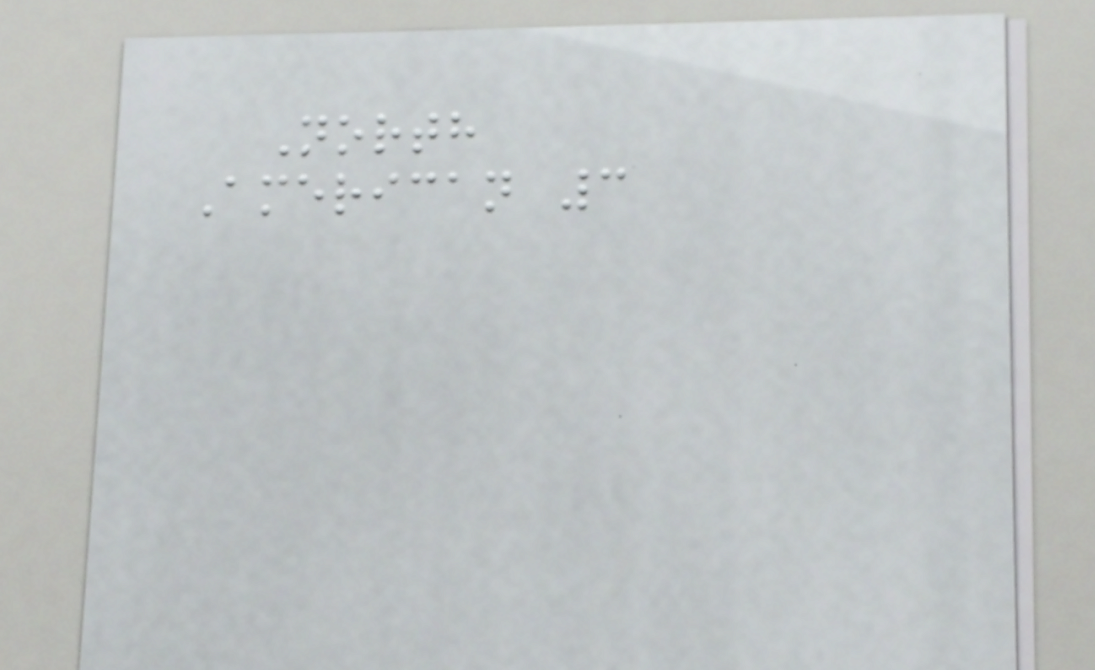North
American 3
